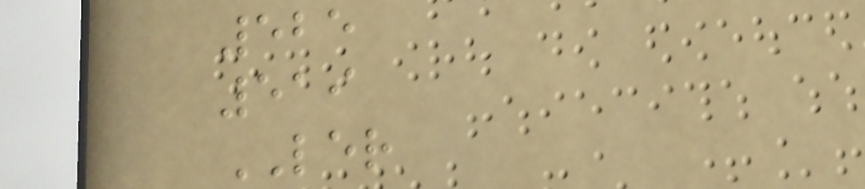525
519
LER
